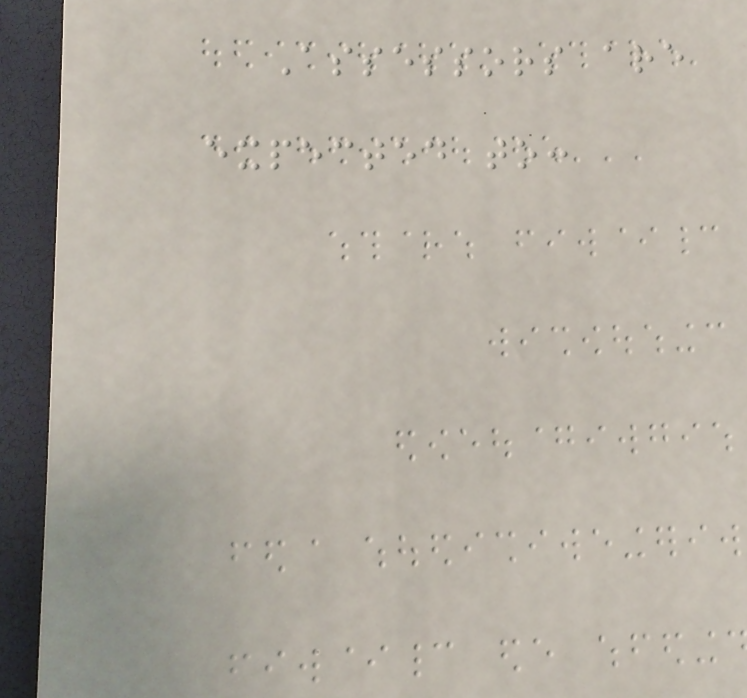Assessors are
expected to:
